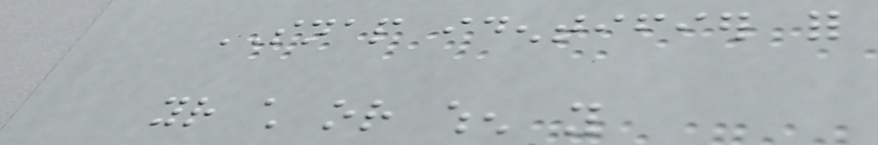SNAP identifier for
your child or when you
